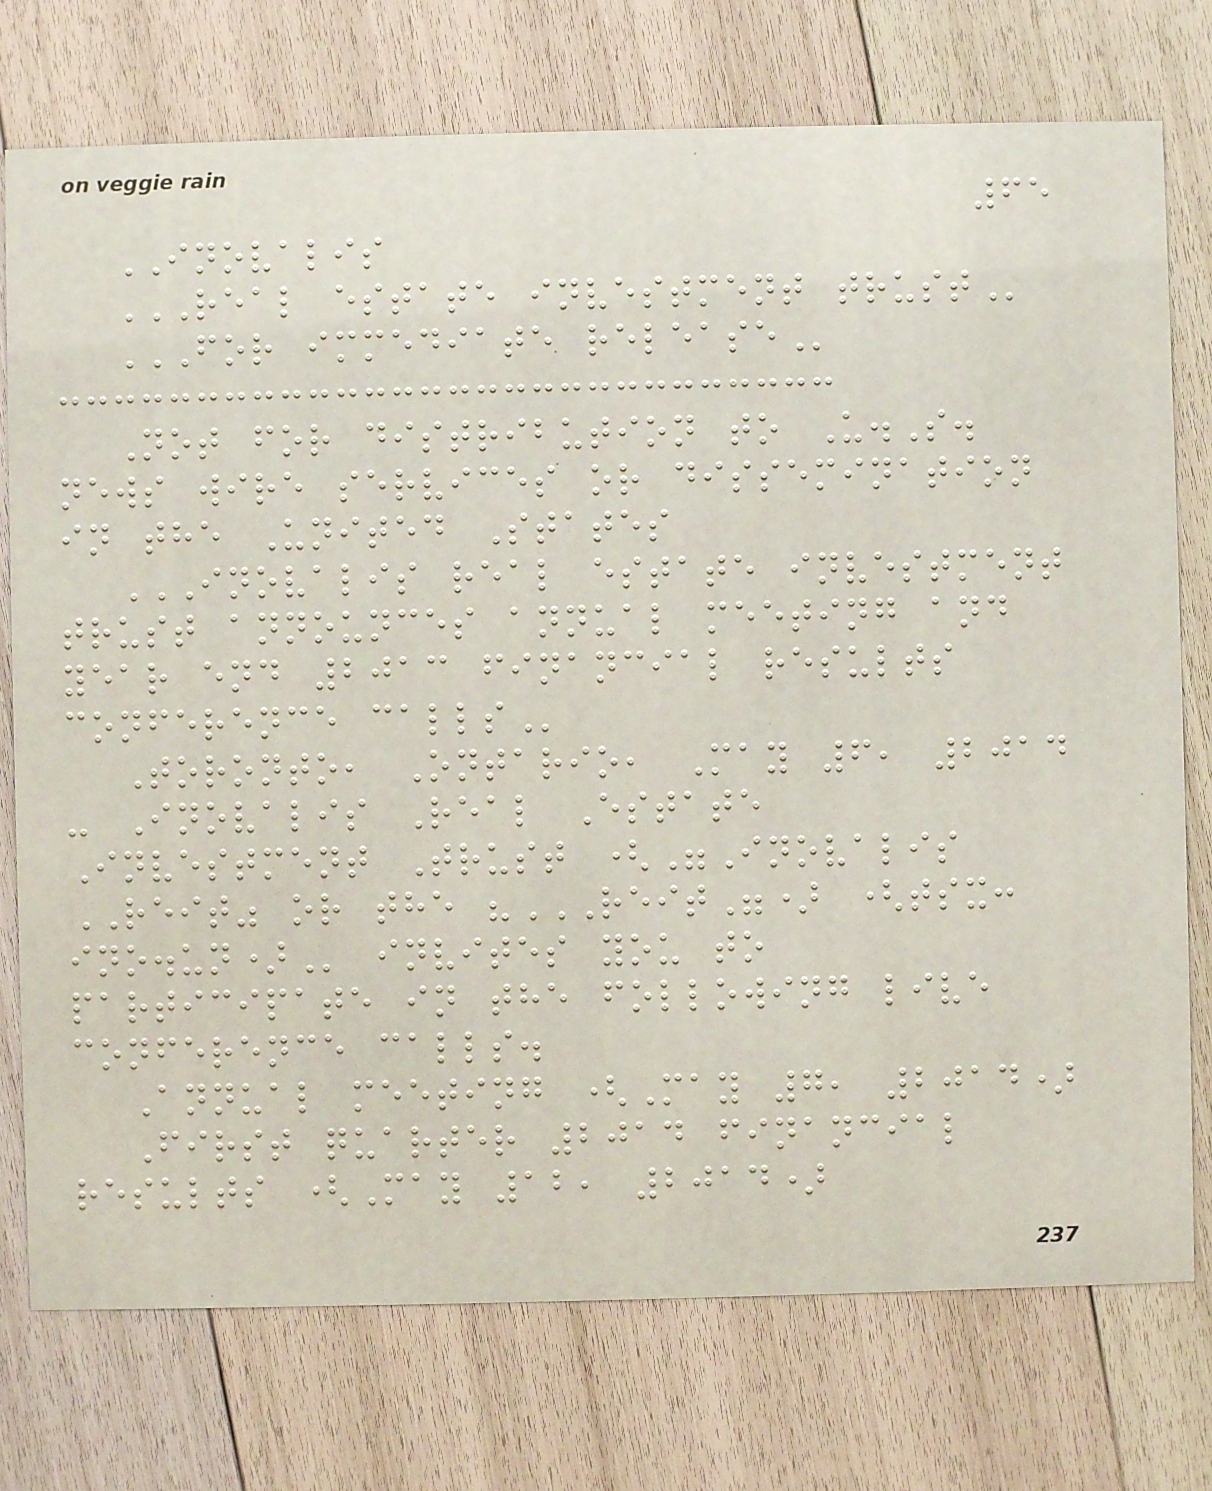65
INOVALIS
REAL ESTATE INVESTMENT TRUST
FOR IMMEDIATE RELEASE
Not for distribution to U.S.
news wire services or dissemination
in the United States
INOVALIS REAL ESTATE INVESTMENT
TRUST ANNOUNCES ANNUAL MEETING AND
YEAR END 2013 FINANCIAL RESULTS
CONFERENCE CALLS
Toronto, Ontario, May 6, 2014
- Inovalis Real Estate
Investment Trust ("Inovalis
REIT" or the "REIT") (TSX:
INO.UN) invites you to
participate in the following live
conference calls.
Annual meeting (May 7, 2014)
First quarter 2014 financial
results (May 12, 2014)
